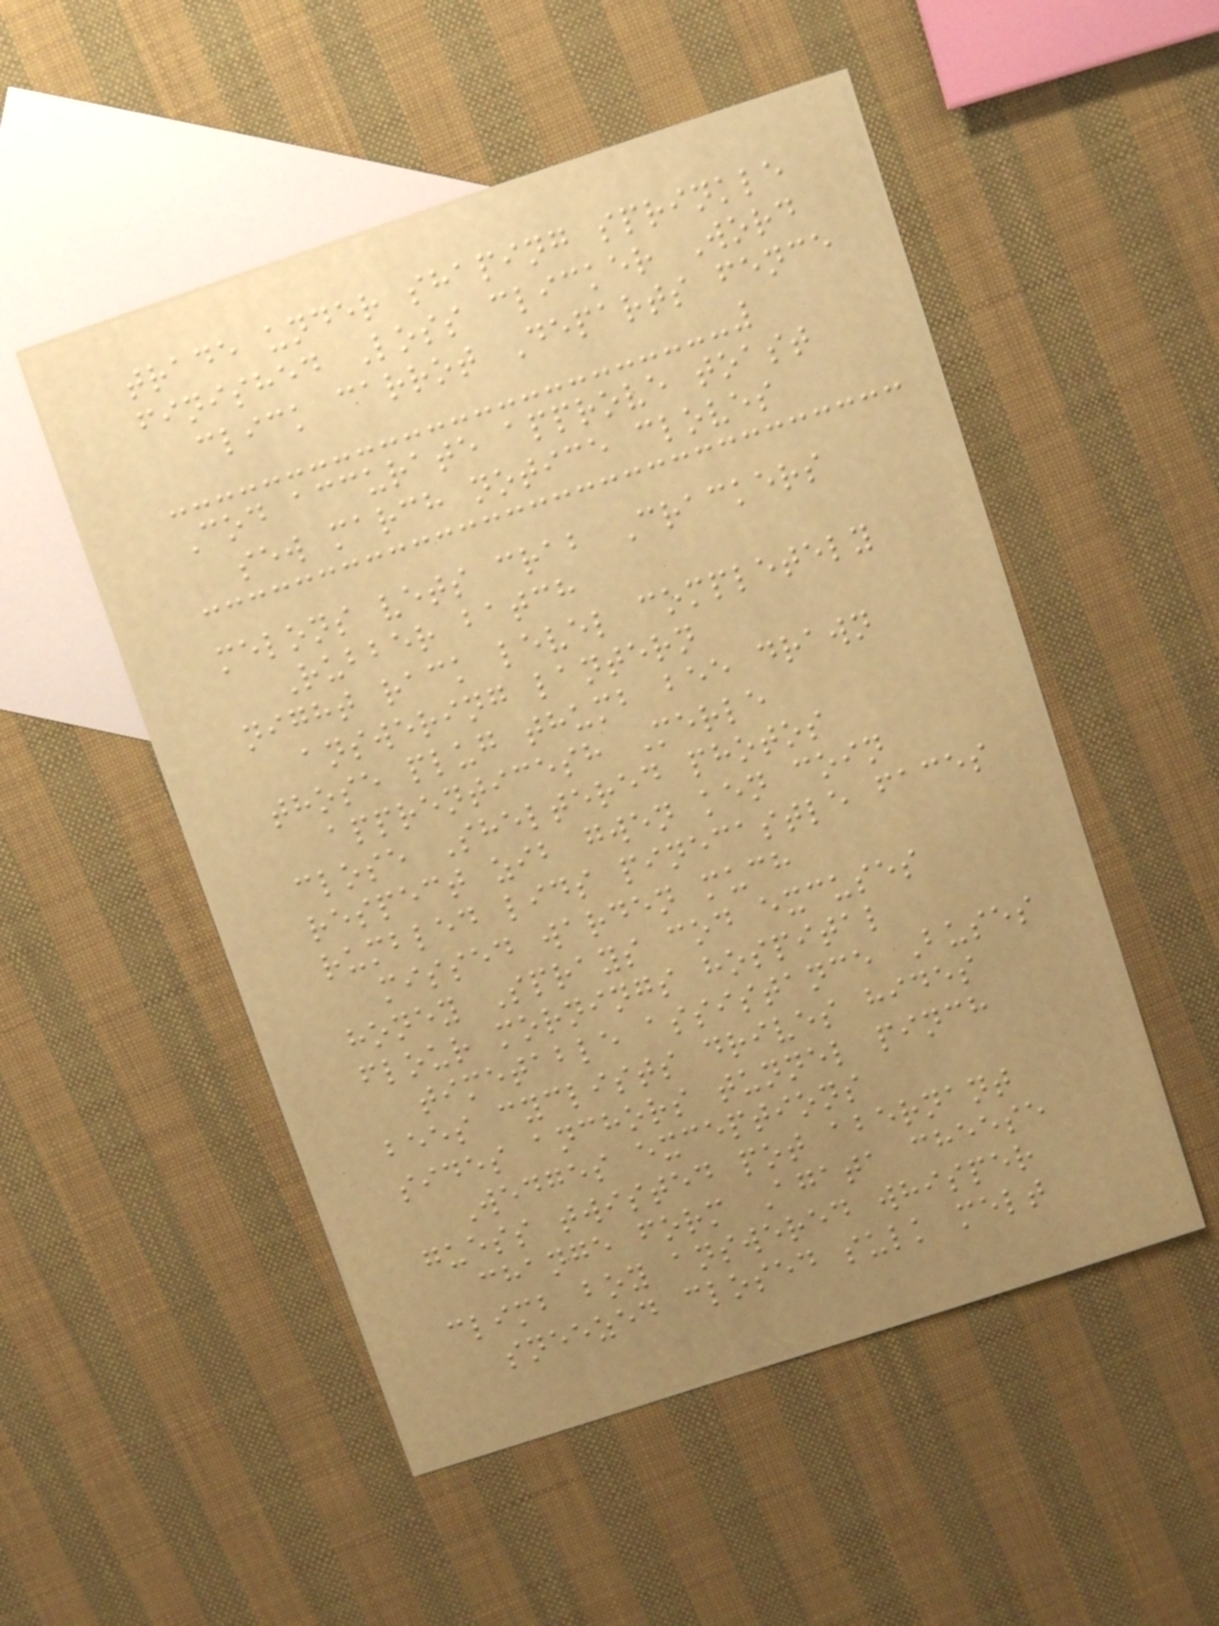trade under shaping sprinkle
finished Loss clicker Word
click carrot Departs fence
Cod accurate approve toast
sew march notice cloves
melons vets crab Crackers
Rubber batch
night rack level completely
answering lantern
those plug thumb bee drawn
apprenticesh Merle
close Sheltered photos
respect zib gwen ken coin
rumbled lids pinecastle faces
missed warden much
honey Sprays cod excuses
flour mornings hospital
timetable assistance Buses
bees cyclists drives hides
sides anchors tunnel pinch
Wedges exceptions
guess twisted pot abernant
change form Agata cheese
climb boy answered whisper
sneezed closed sulk melt
